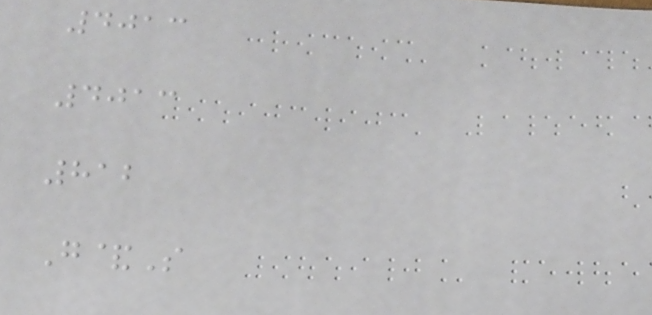4013
4013
812
G&S
